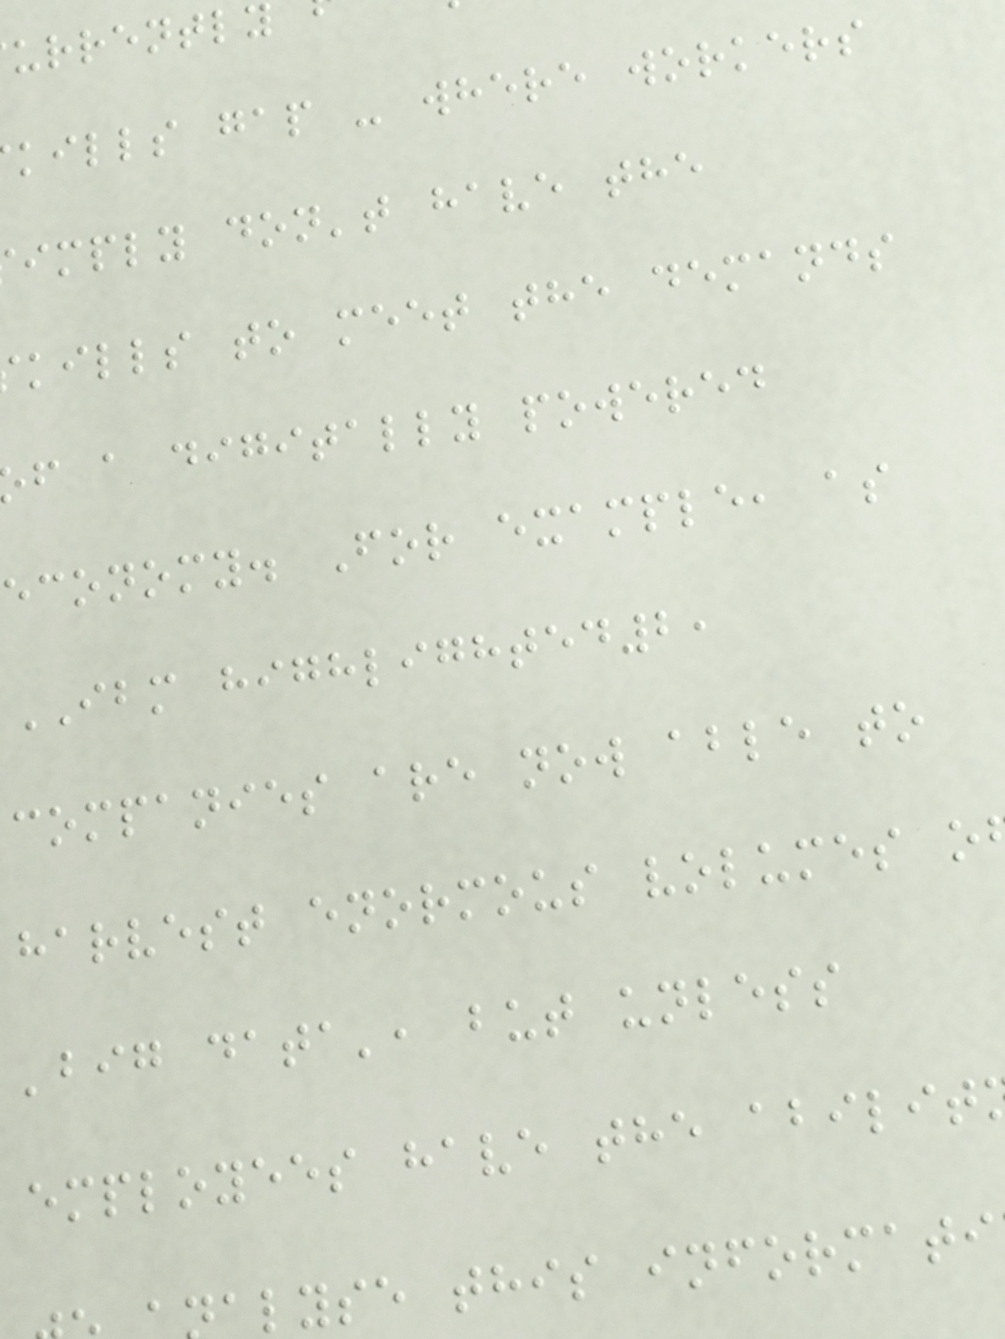urrently
kills gap - where workers
imply don't have the
kills to meet the demands
f a digitally powered
economy. For example, as
IBM highlighted2,
companies are now able to
harvest enormous volumes o
'big data', but unless
employees have the abilit
alyse this informati
